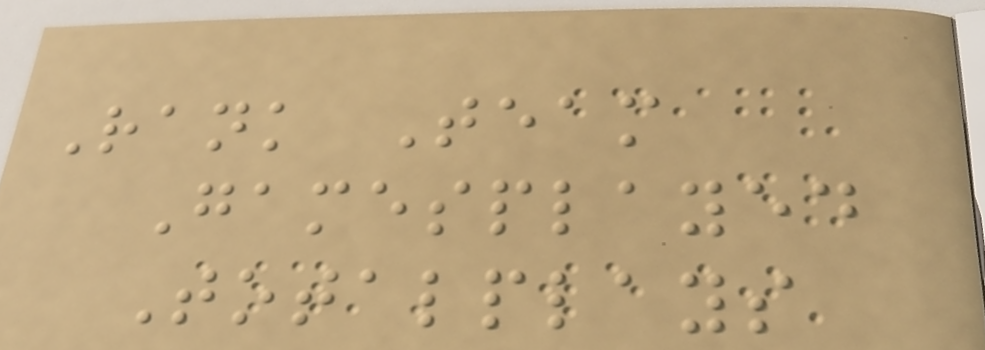Rank Team
Gamesplayed
Totalplays
